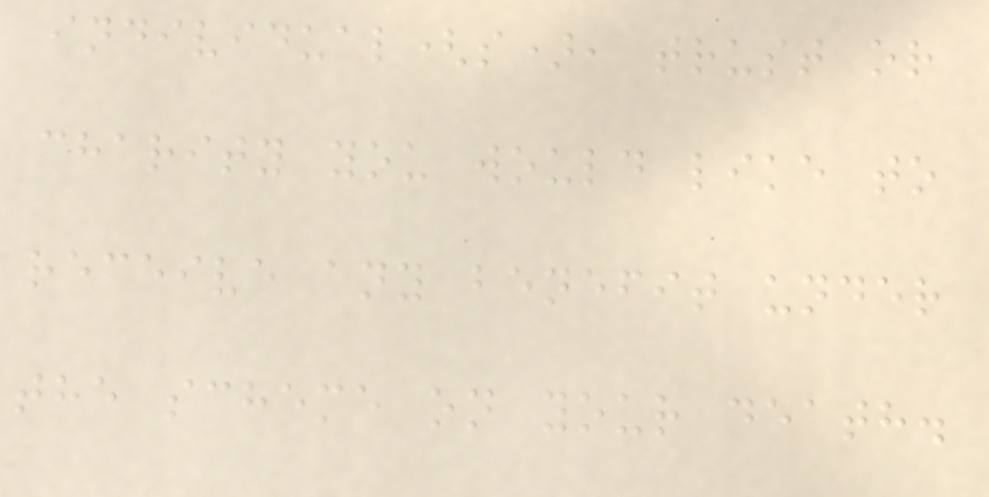individual(s), trust or
charity you would like to
receive any benefit under
the scheme on your death.
